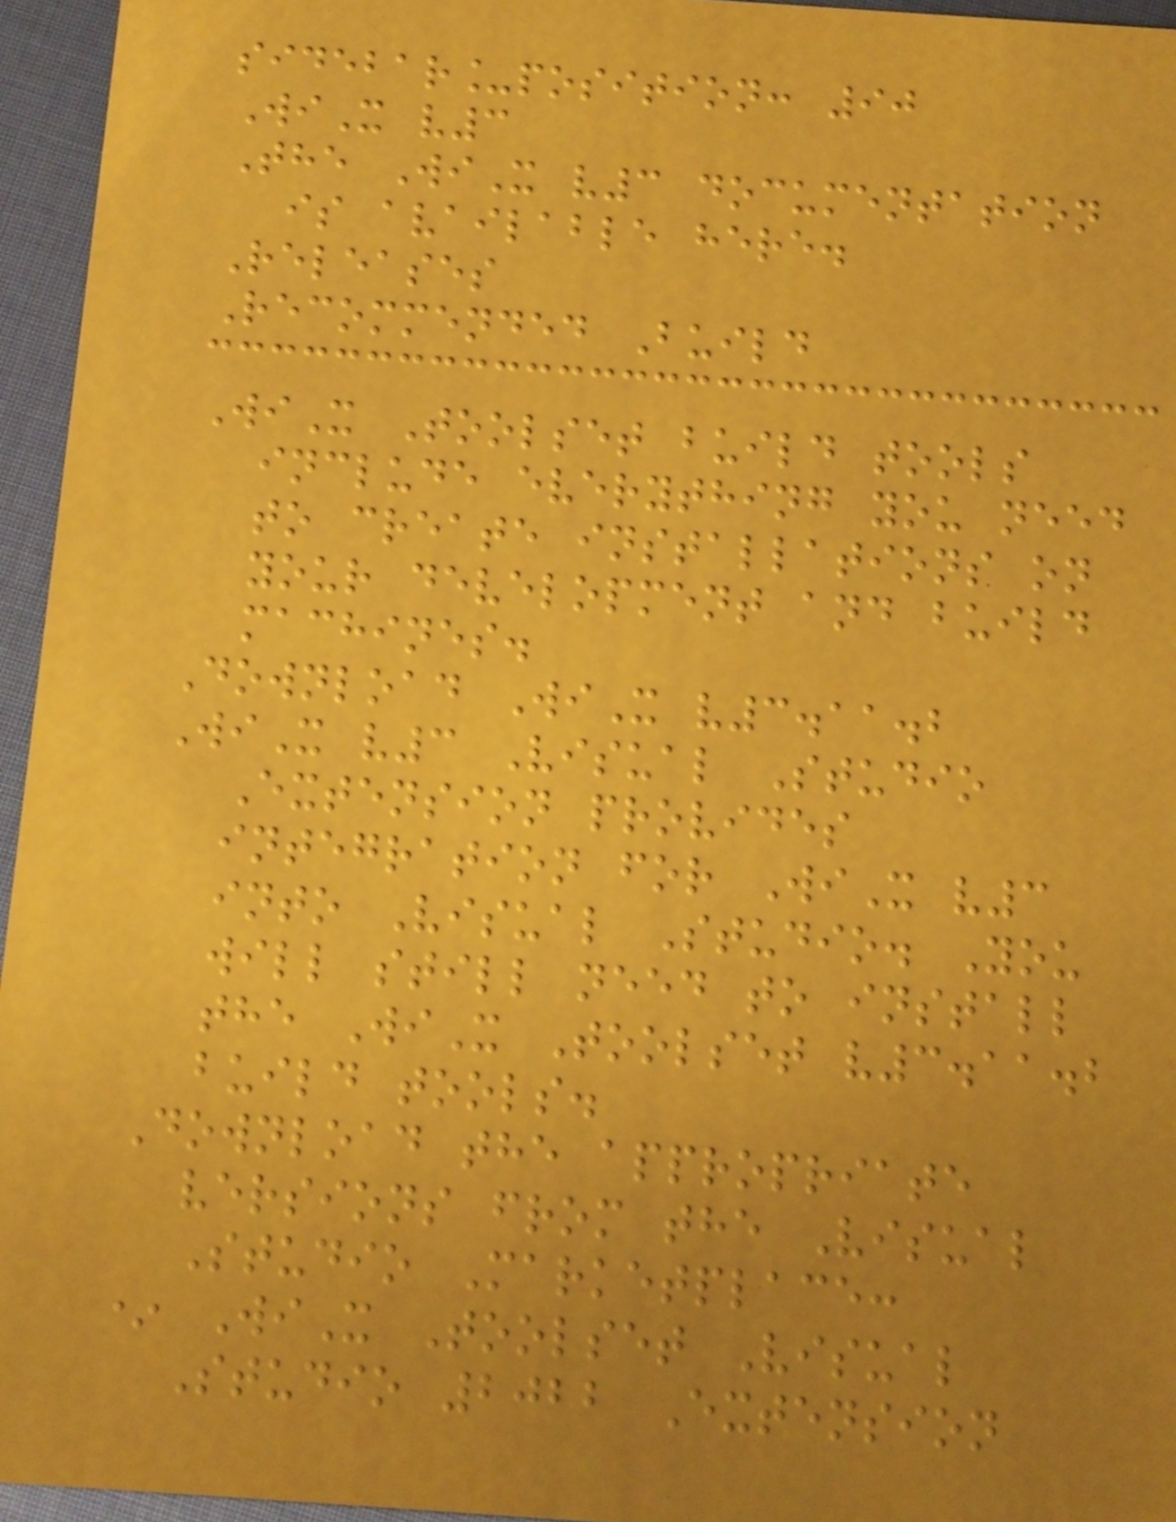sidebar_position: 90
WiX v3
The WiX v3 documentation
is available here.
Releases
Recommended Build
WiX Toolset build tools
include everything you need
to create installations on
your development and build
machines.
Download WiX v3.11.2
WiX v3 Visual Studio
Extension provides
integration for WiX v3
into Visual Studio. You
will still need to install
the WiX Toolset v3.11.2
build tools.
Download the appropriate
versions from the Visual
Studio Marketplace:
* WiX Toolset Visual
Studio 2022 Extension
